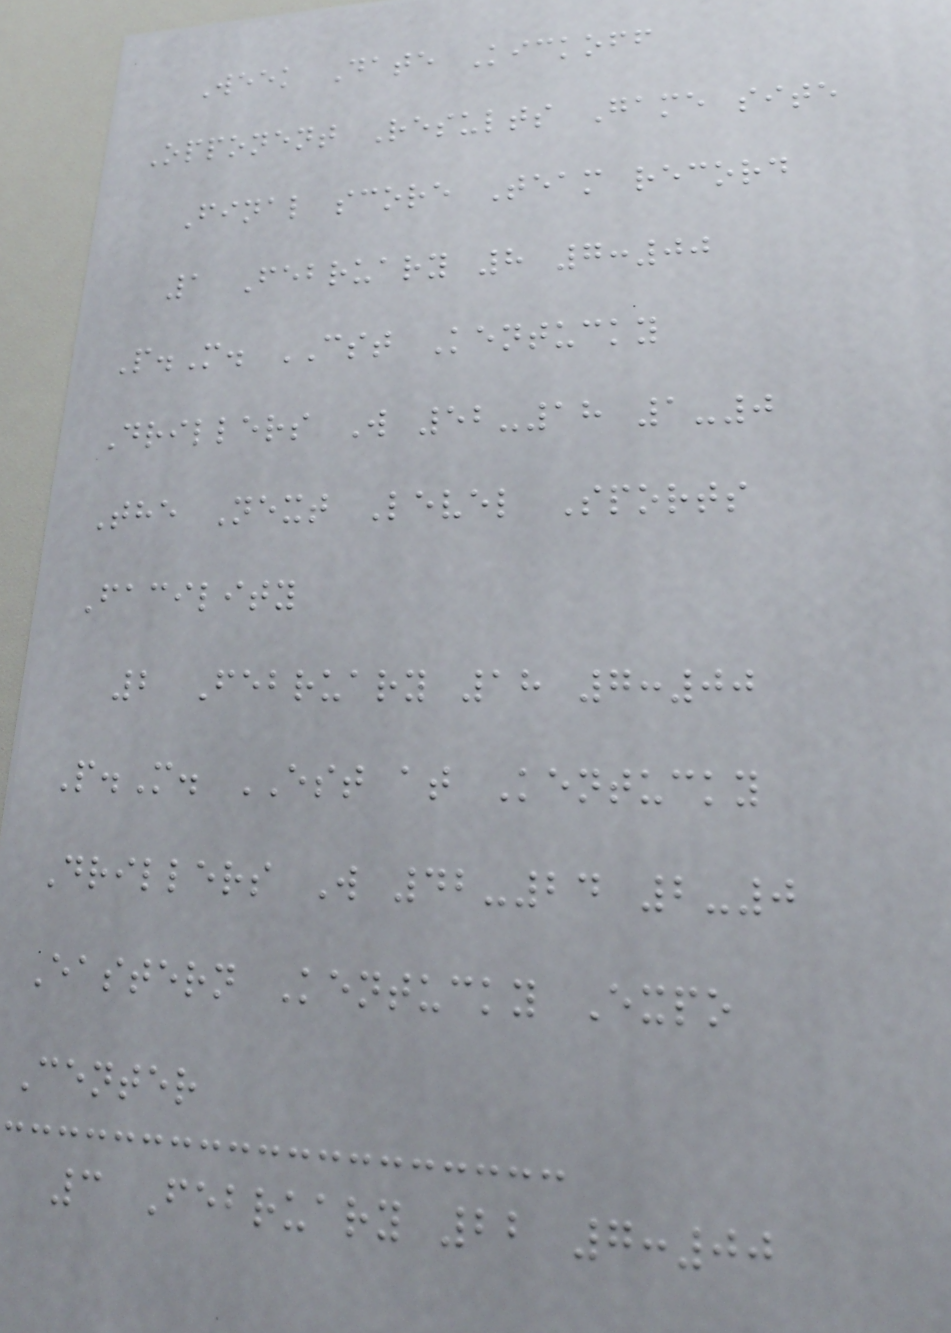Week Date Kickoff
Opponent Results Game site
Final score Team record
1 February 8 7:00
P.M. CST Kentucky
Drillers W 52-18 1-0
The Next Level Sports
Facility
2 February 18 7:00
P.M. EST at Kentucky
Drillers W 42-24 2-0
Eastern Kentucky Expo
Center
3 February 22 7:00
